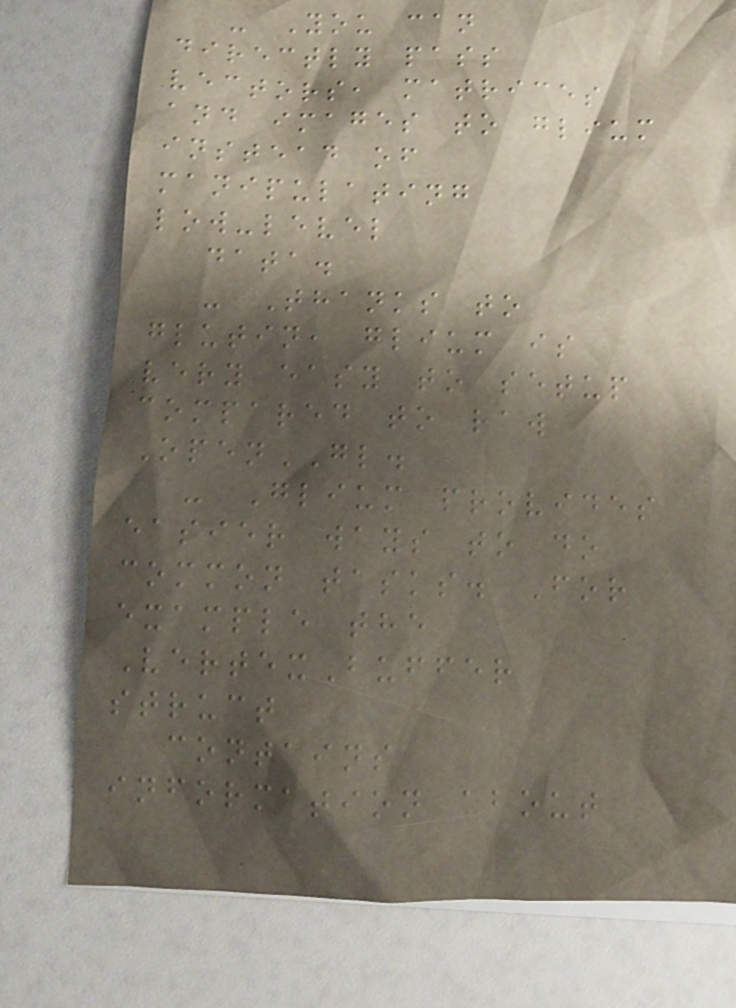- You can
directly pass
vectors, matrices
and images to glium
instead of
manipulating
low-level
data.
- Thanks to
glutin, glium is
very easy to setup
compared to raw
OpenGL.
- Glium provides
easier ways to do
common tasks. For
example the
VertexBuffer
struct
contains
information about
